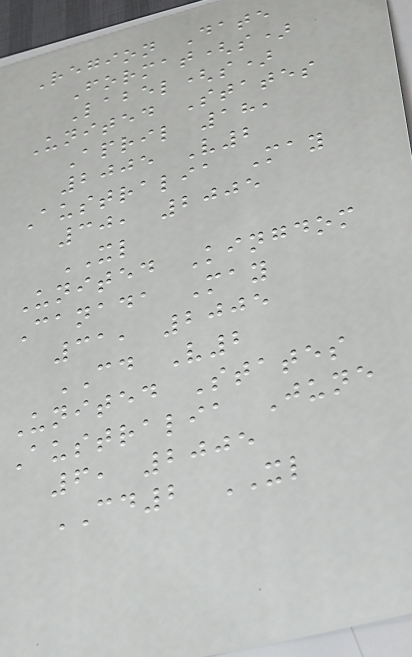Region Date
Format(s)
Label(s)
United States
April 18,
2005 V2
Australia May
30, 2005
XL
United Kingdom
Canada May
31, 2005
CD V2
United States
Australia June
6, 2005
CD2 XL
